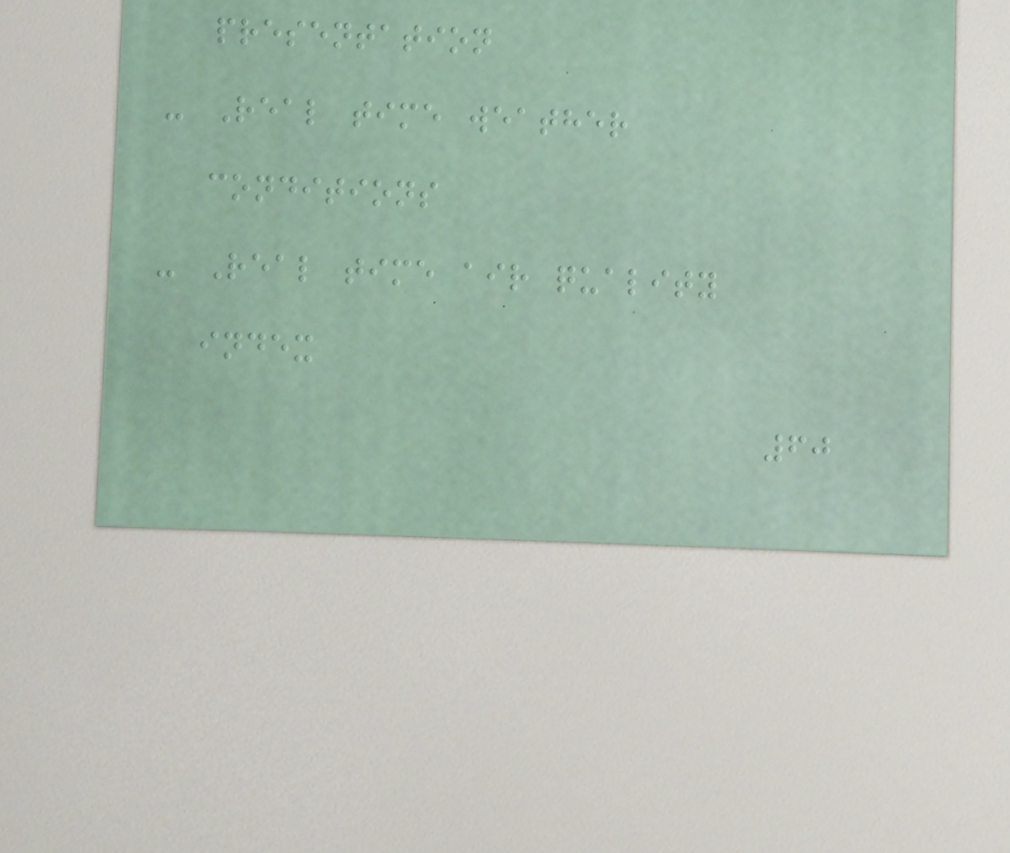presentation
- Real time weather
conditions
- Real time air quality
index
60
